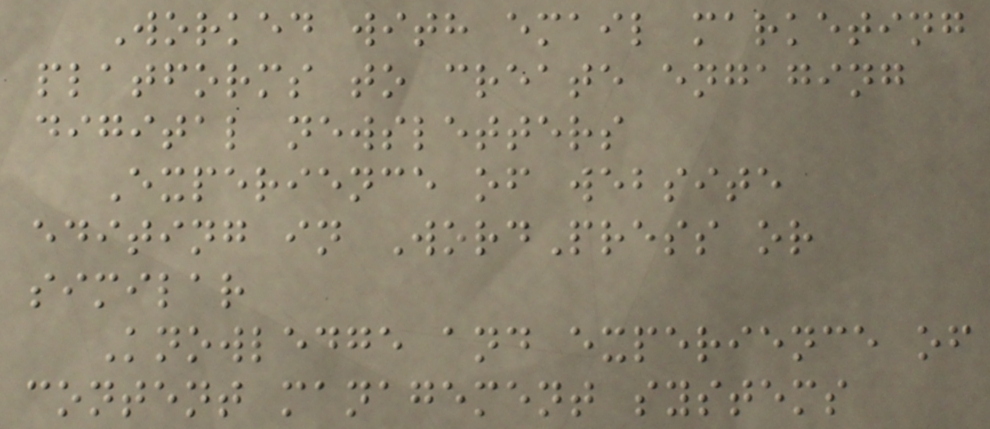Worked with email marketing
platforms to create engaging
digital newsletters
Experience of website
editing in WordPress or
similar
Knowledge and experience of
content management systems
